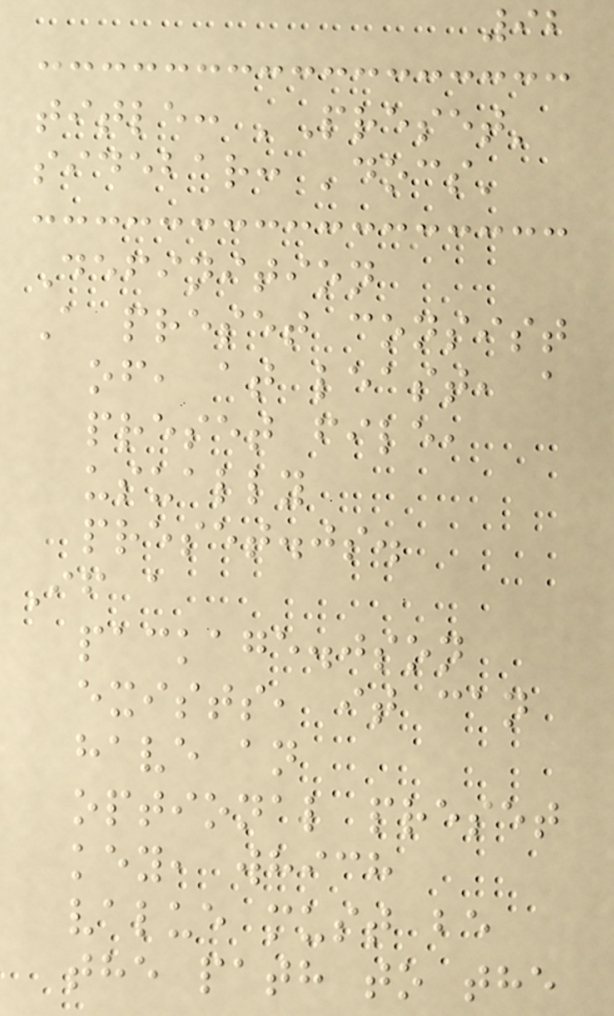92
title: 'Preset'
sidebar: 'docs'
Definition
A preset consist
of, at least, a
preset file,
usually
preset.js.
If a
package.json
exists, it can
have an
optional preset
key, which
value must be
the path to the
